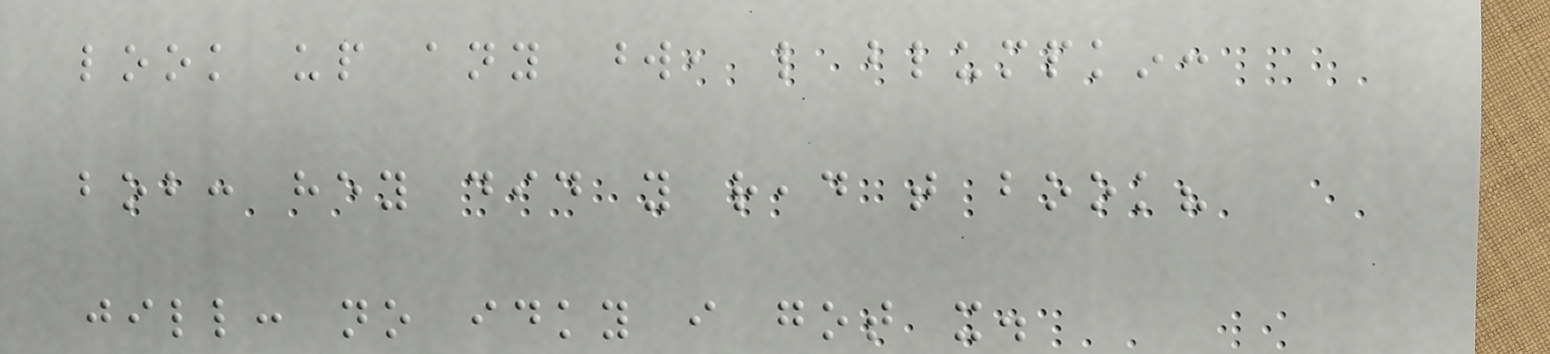look up any word, like blumpkin:
bob: hey did you read that book?
jill: no idky i got it.
